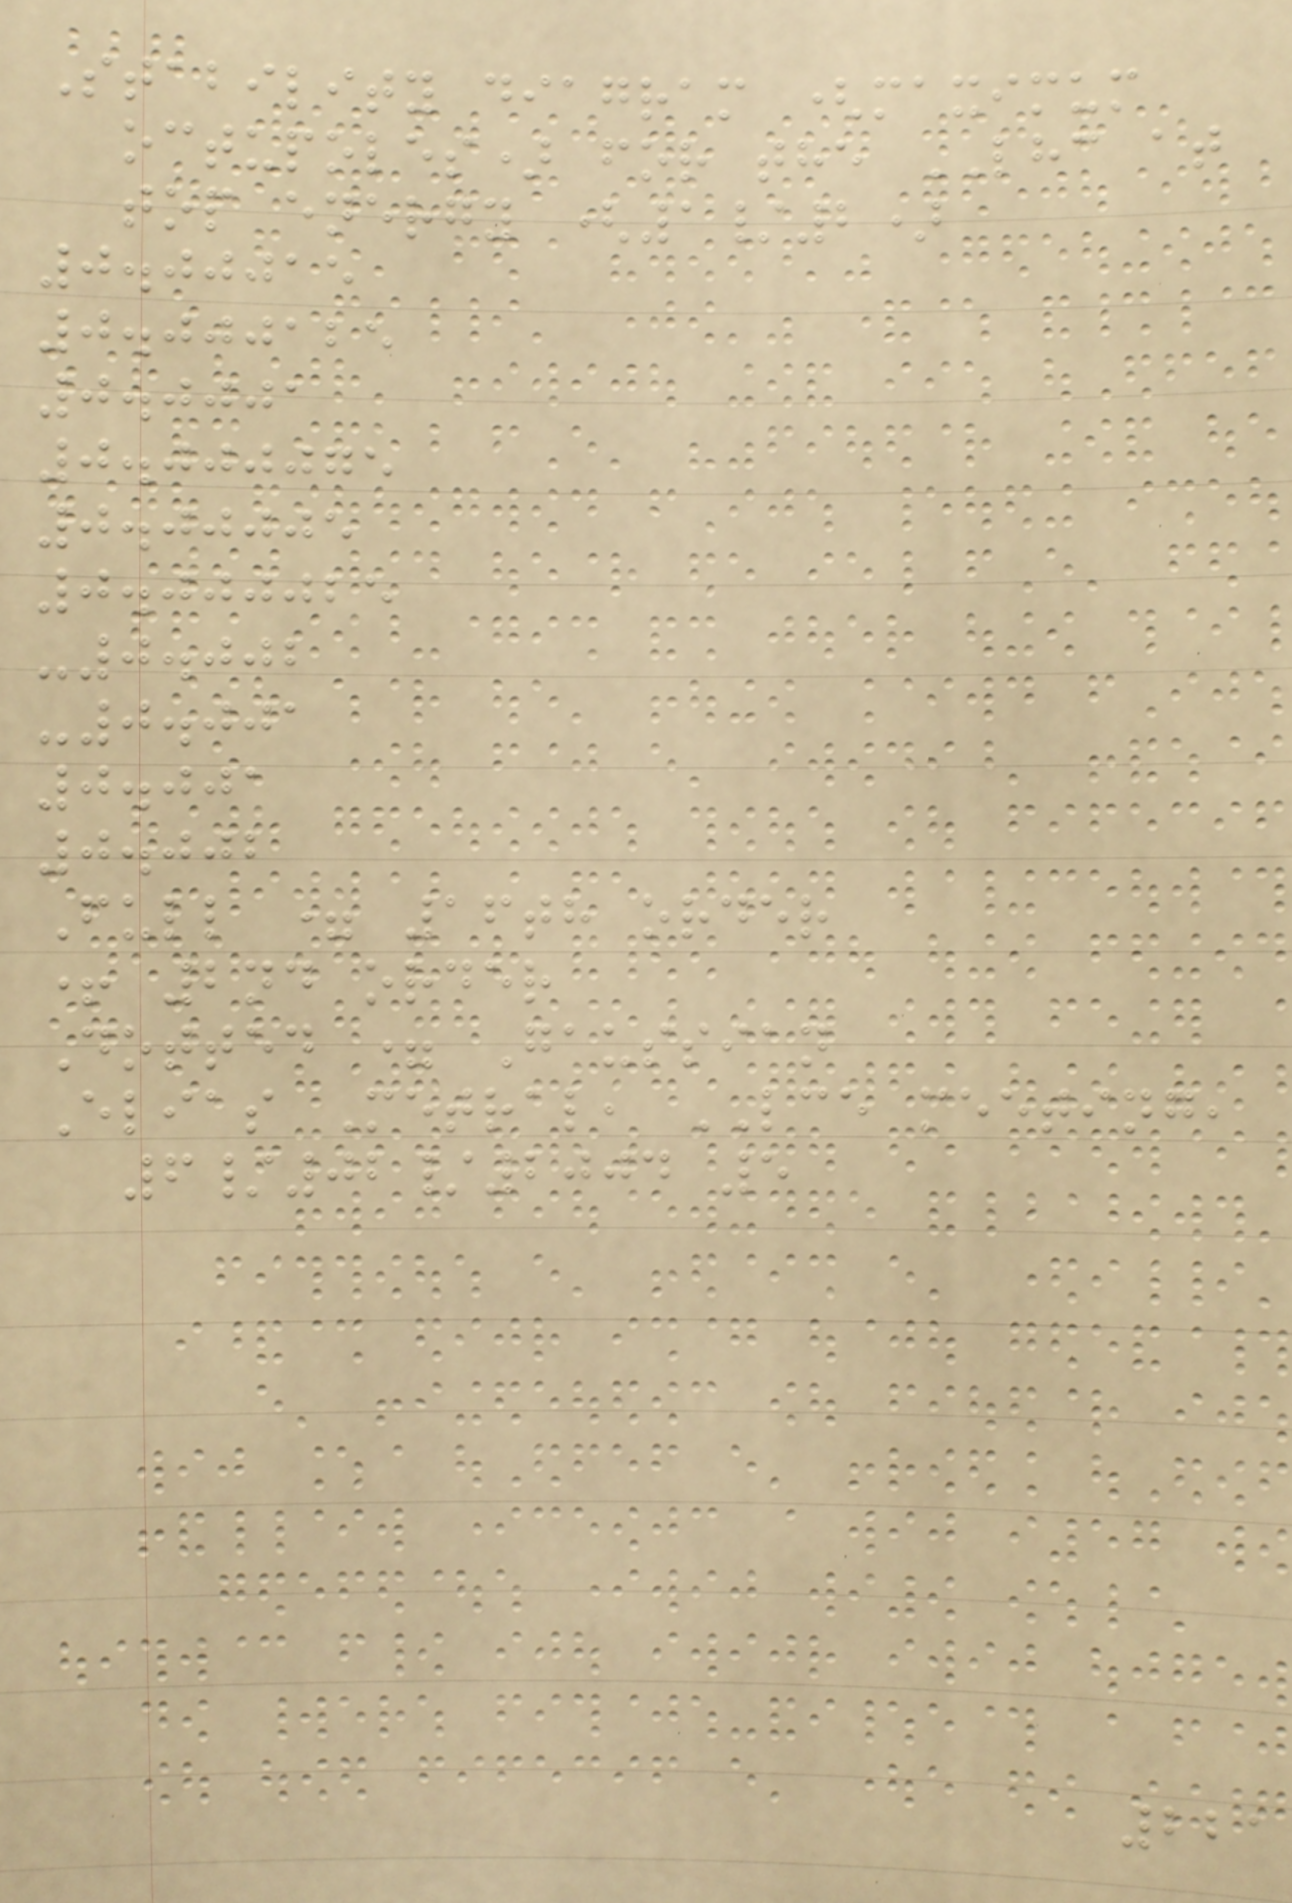Stability diagram (maximum
octupoles) for the LHC at
top energy (1/2)
0.00015
0.000125
0.0001
0.000075
0.00005
0.000025
-0.002
-0.001
0.001
0.002
Full = 16th order
+ 2nd order
Dotted = Gaussian
Elias Metral, LCE meeting,
6/02/2004 5
221
